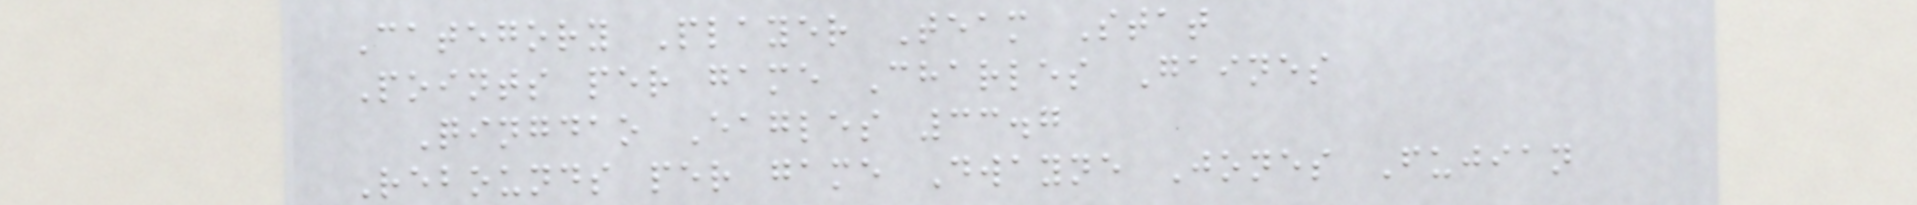Category Player Team Stat
Points per game Charles Gaines
Qingdao Eagles 33.7
Rebounds per game Dwayne Jones Fujian
